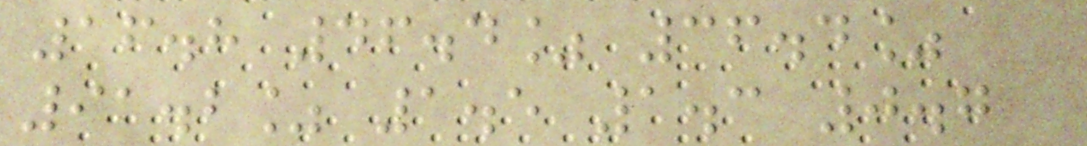16.8 46.4% 36.4%
91.2% 1.5 1.3 0.7
